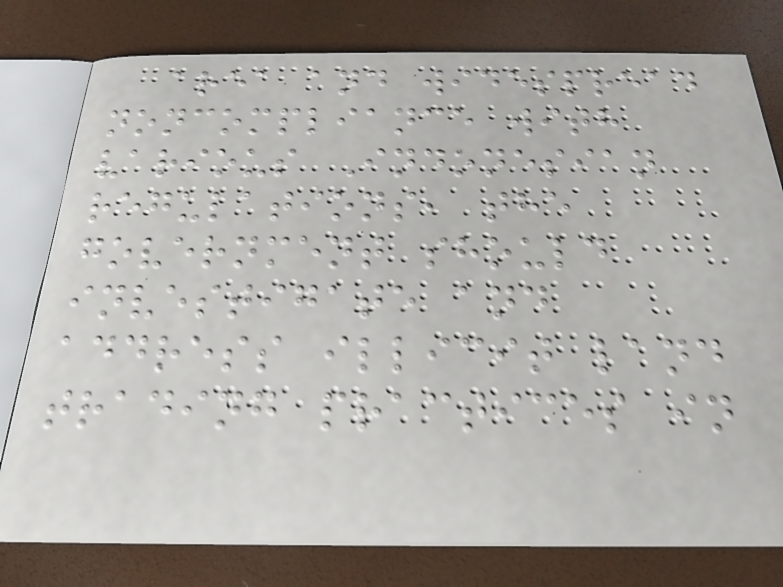area and widespread
noncompliance with
various Indonesian
regulations, the
government should
investigate and
address illicit land
trading practices in
